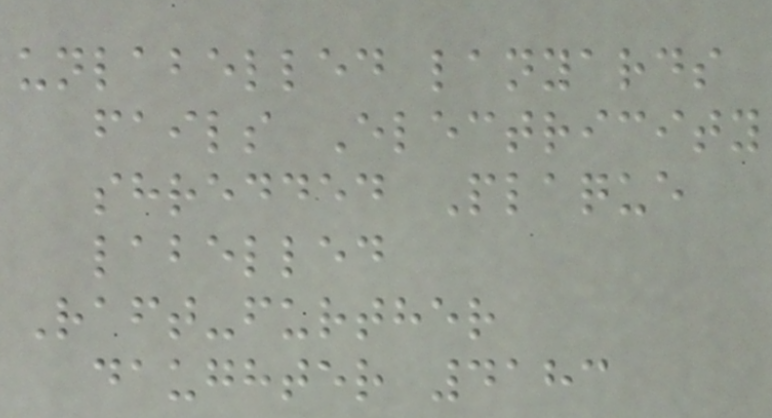unlabelled lanyards
fails Electricity
shredded Plaque
labelled
Raft-further
daughter 4183
